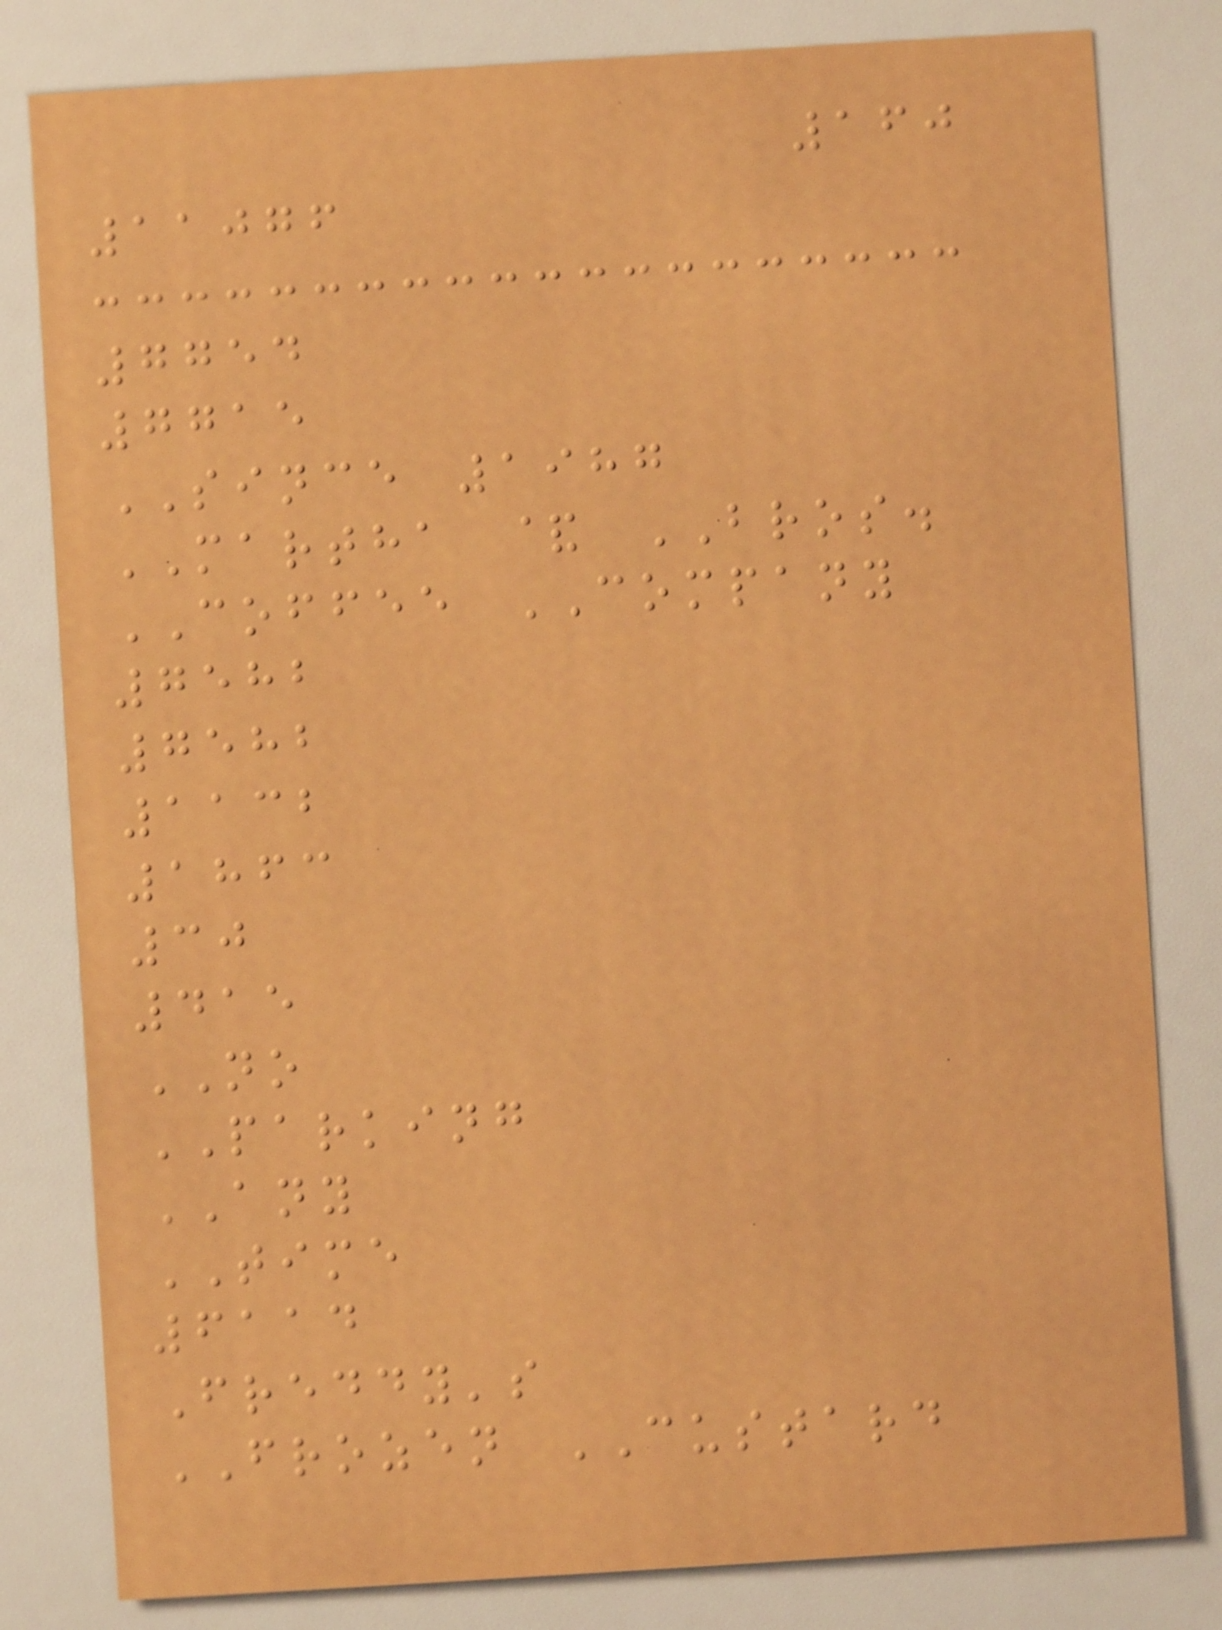160
11076
7754
7715
SINCE 1987
MARTHA & BROS.
COFFEE COMPANY
7582
7582
1132
1863
30
415
NO
PARKING
ANY
TIME
6114
Freddy's
FROZEN CUSTARD
